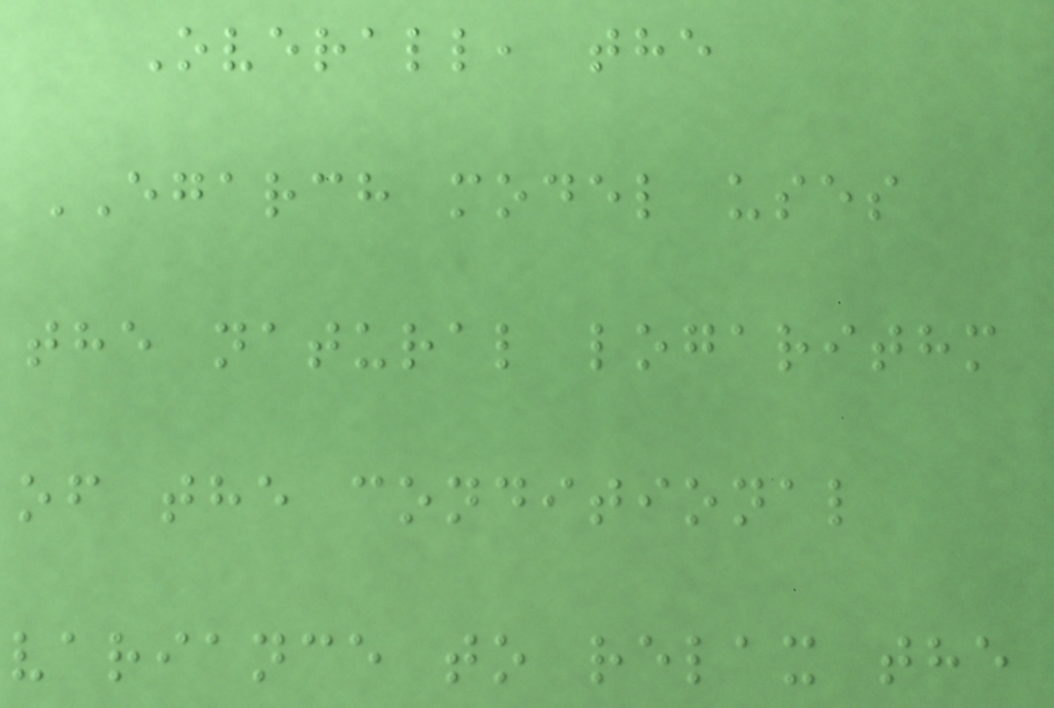Overall, the
EGARCH model uses
the natural logarithm
of the conditional
variance to relax the
